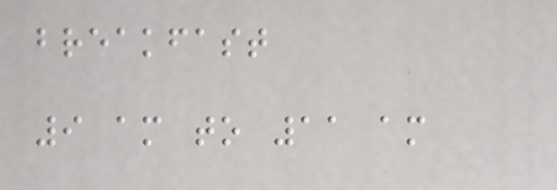breakfast
9 am to 11 am
